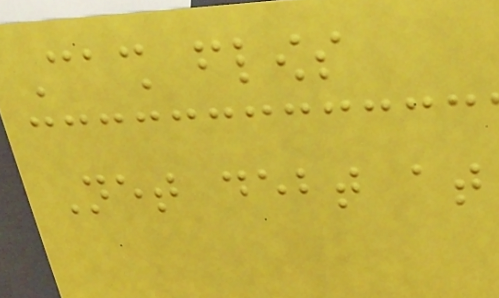Cash flows
Net debt at
